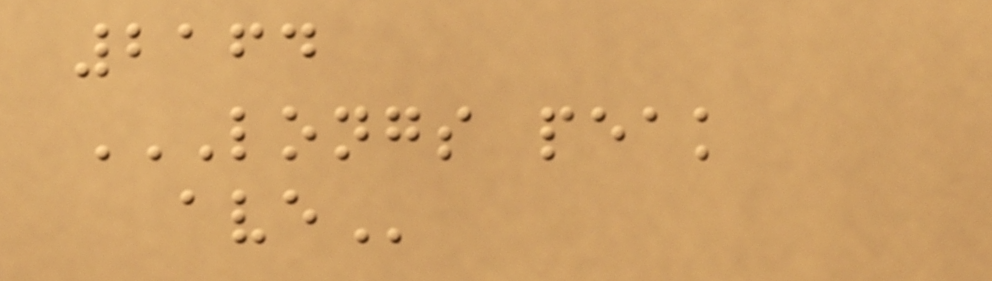2164
LONGS PEAK
AVE
